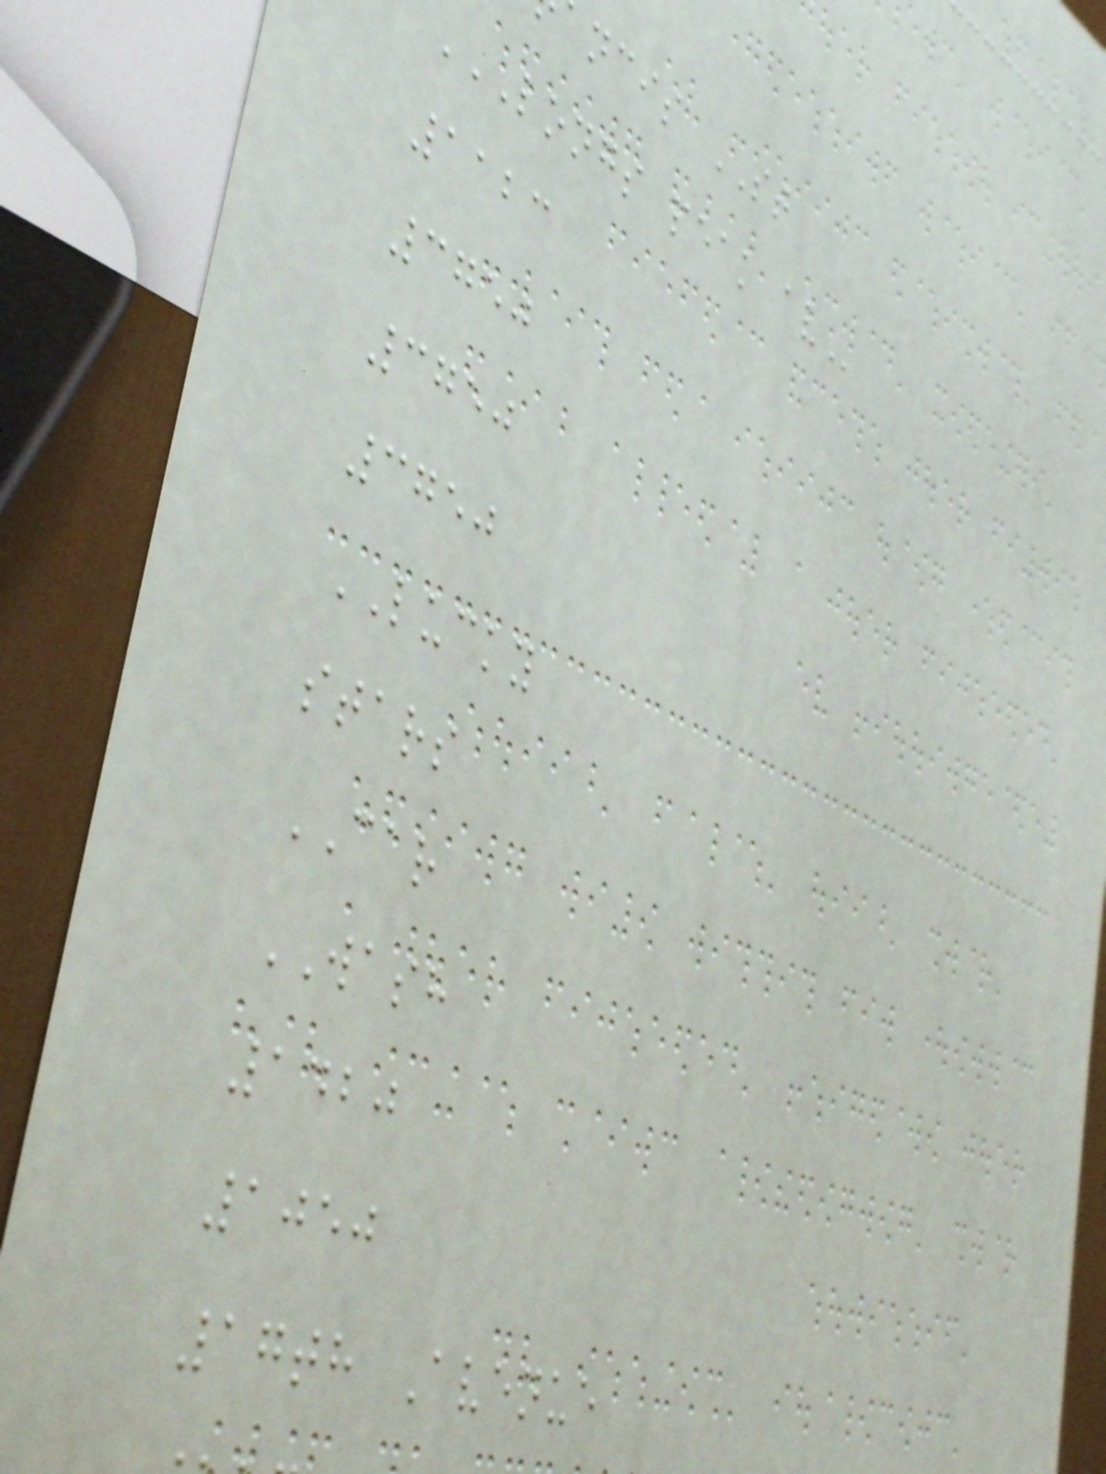ncis ST
LONGS PEAK AV
1123
3750
3750
3750
LUCKY
stars
CAR
WASH
1420
1050
17th Avenue
